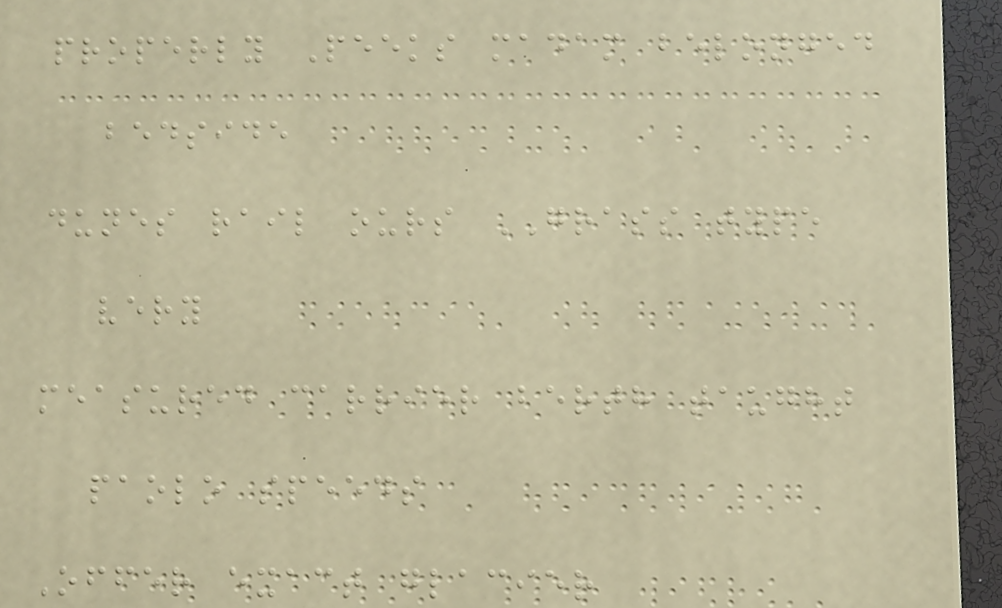properly Peeks madam belonged
bedside
dunes rail ours GRASS type
very
measured carrier berth taught
paolo speeds
Offer exact glacier
